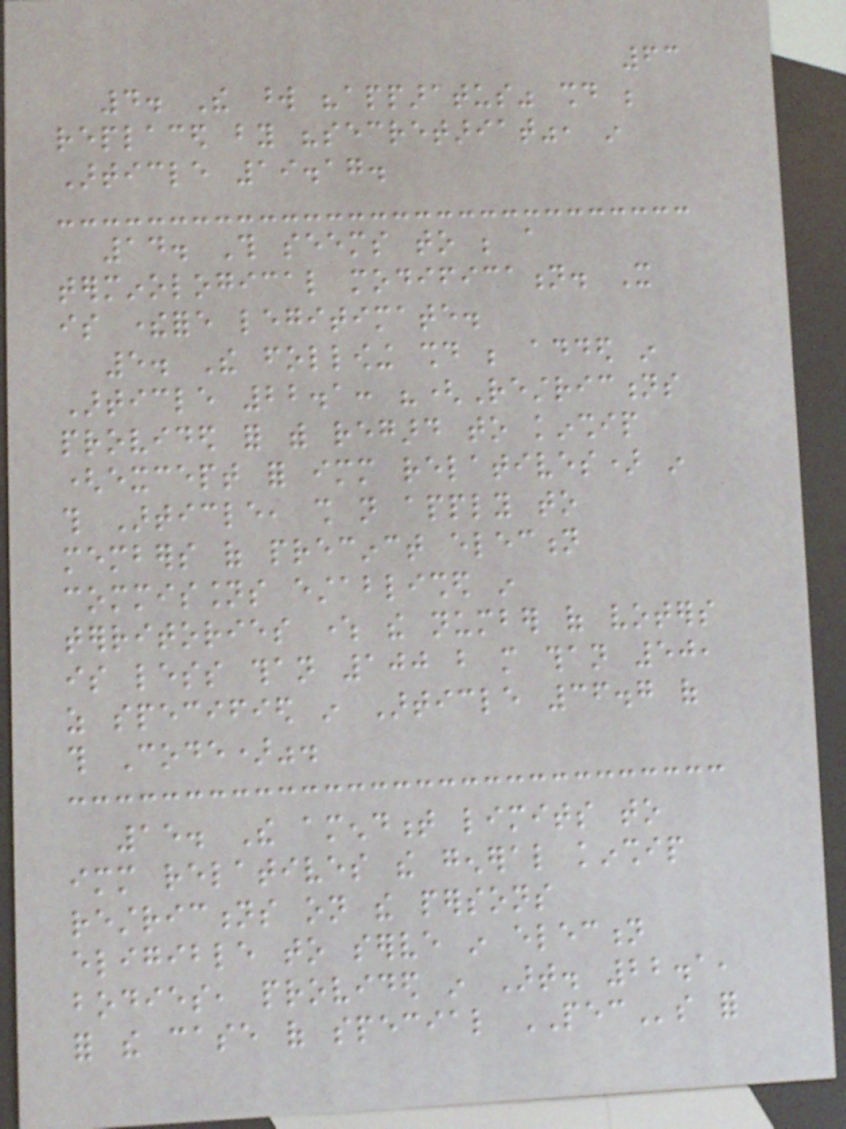63
4. The word "apparatus" should be
replaced by "secretariat", in
Article 19.17.
14. This seems to be a
terminological modification. It
is therefore legitimate.
5. The following should be added in
Article 22.1: "(Restrictions
provided for with regard to kinship
(except for immediate relatives) in
this Article, shall not apply to
members of precinct election
commissions established in
territories where the number of voters
is less than 100 but more than 50,
as specified in Article 36.7 of
this Code)".
15. The amendment limits to
immediate relatives the general kinship
restrictions on the persons
eligible to serve in election
bodies, provided in Art. 22.1,
for the case of special PECs for
